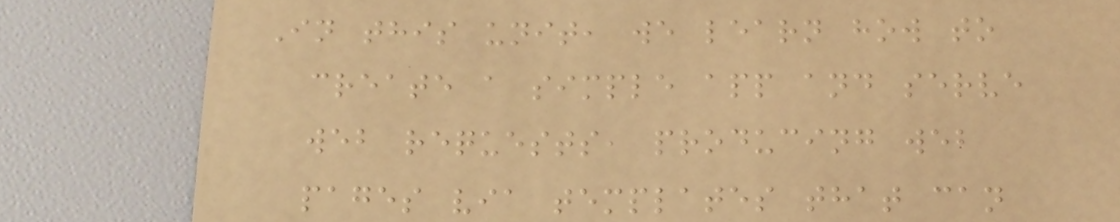In this unit, we learn how to
create a simple app and serve
web requests, producing web
pages via templates that can
